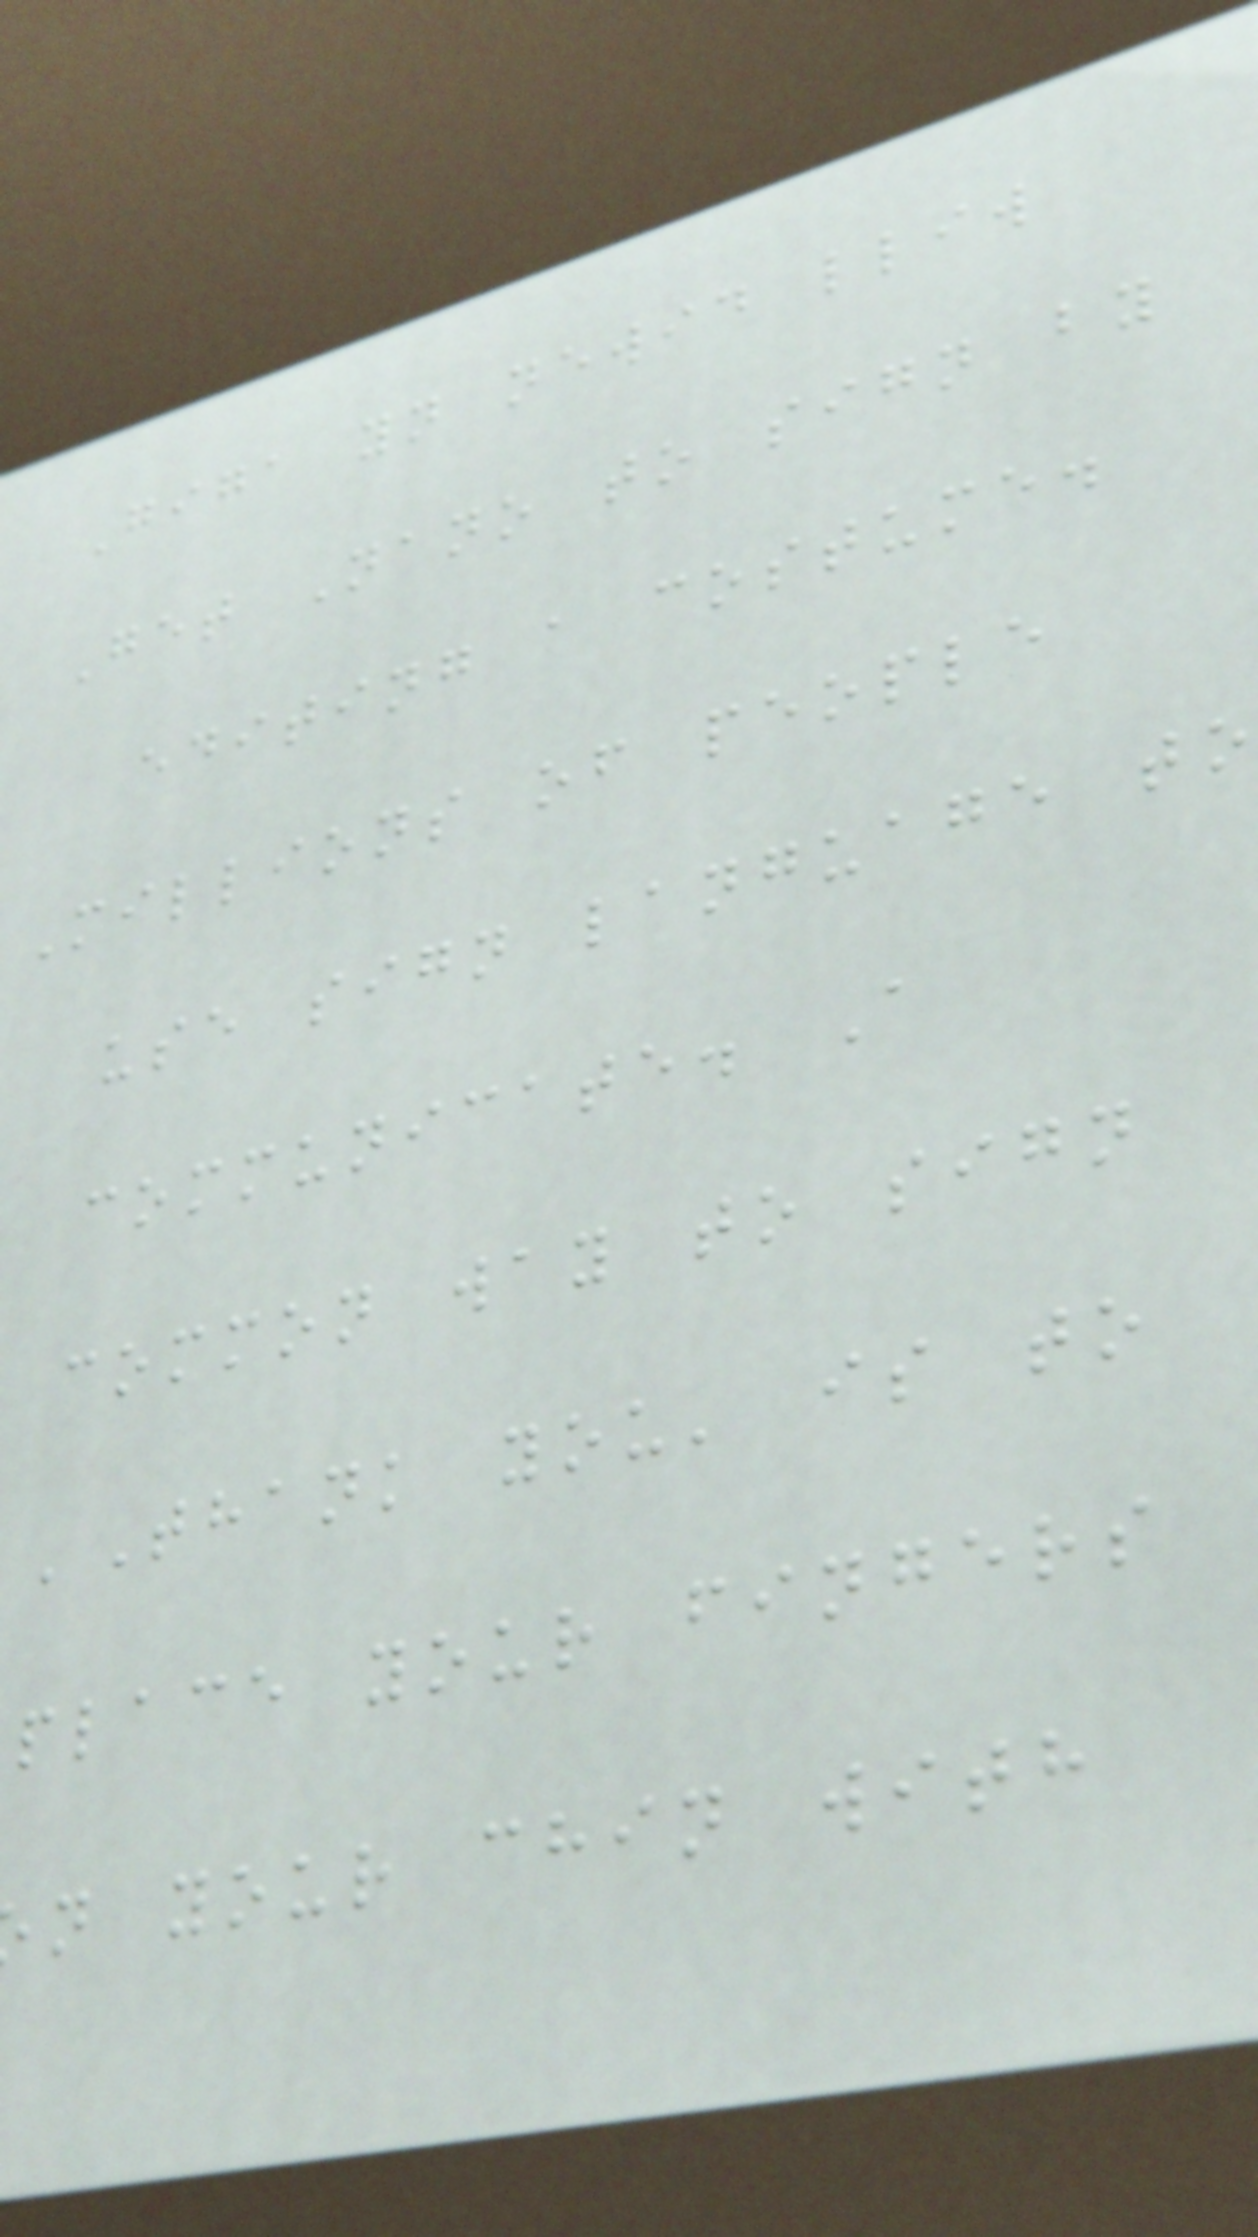Giga yn newid lliw
Get Nano to sign by
editing a costume.
Millions of people
use sign language to
communicate. A
common way to sign
'Thank you' is to
place your fingers
n your chin with
